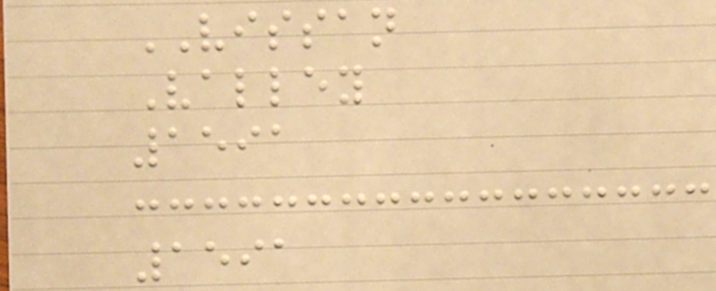VISSAN
Valley
1591
1591
